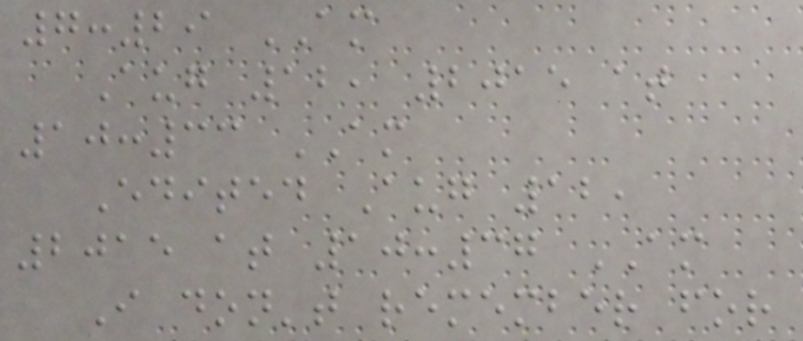7:29 AM
Aug 12, 2015 at
10:33 AM
Edited Aug 12,
2015 at 10:37 AM
I don't remember for
